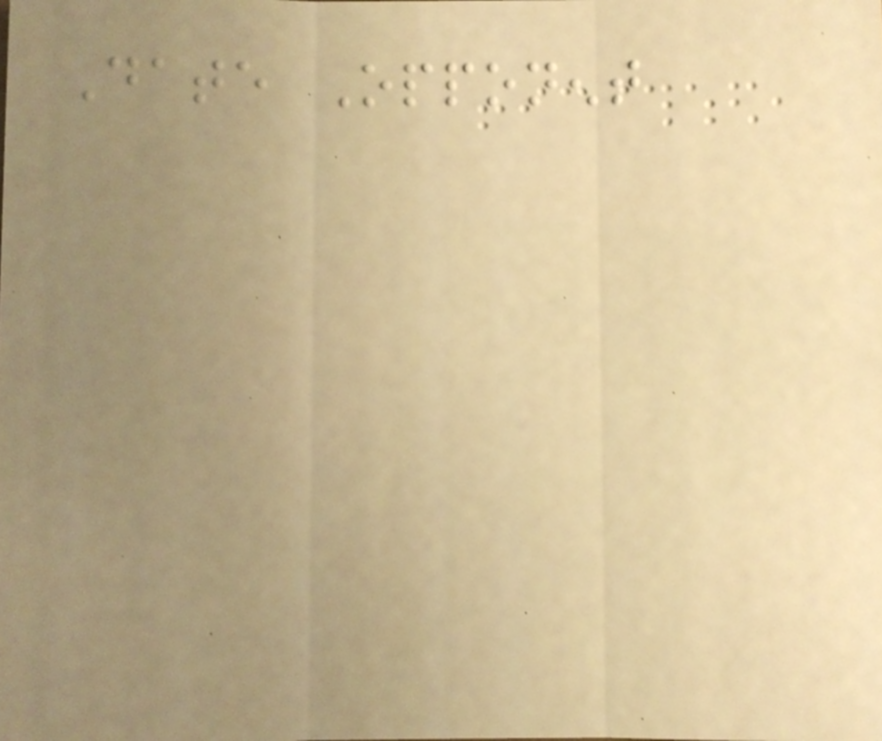Date Opponent
